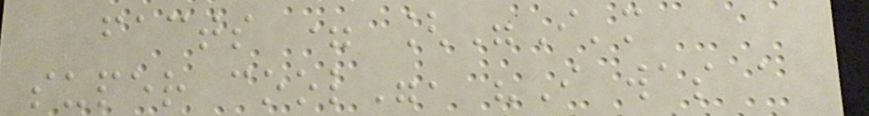facts = ["I'm
super cool", "I was a
